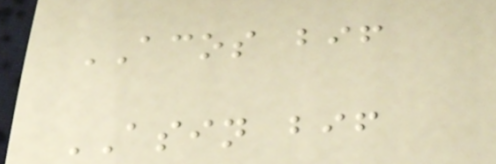ACOS bif
ASIN bif
